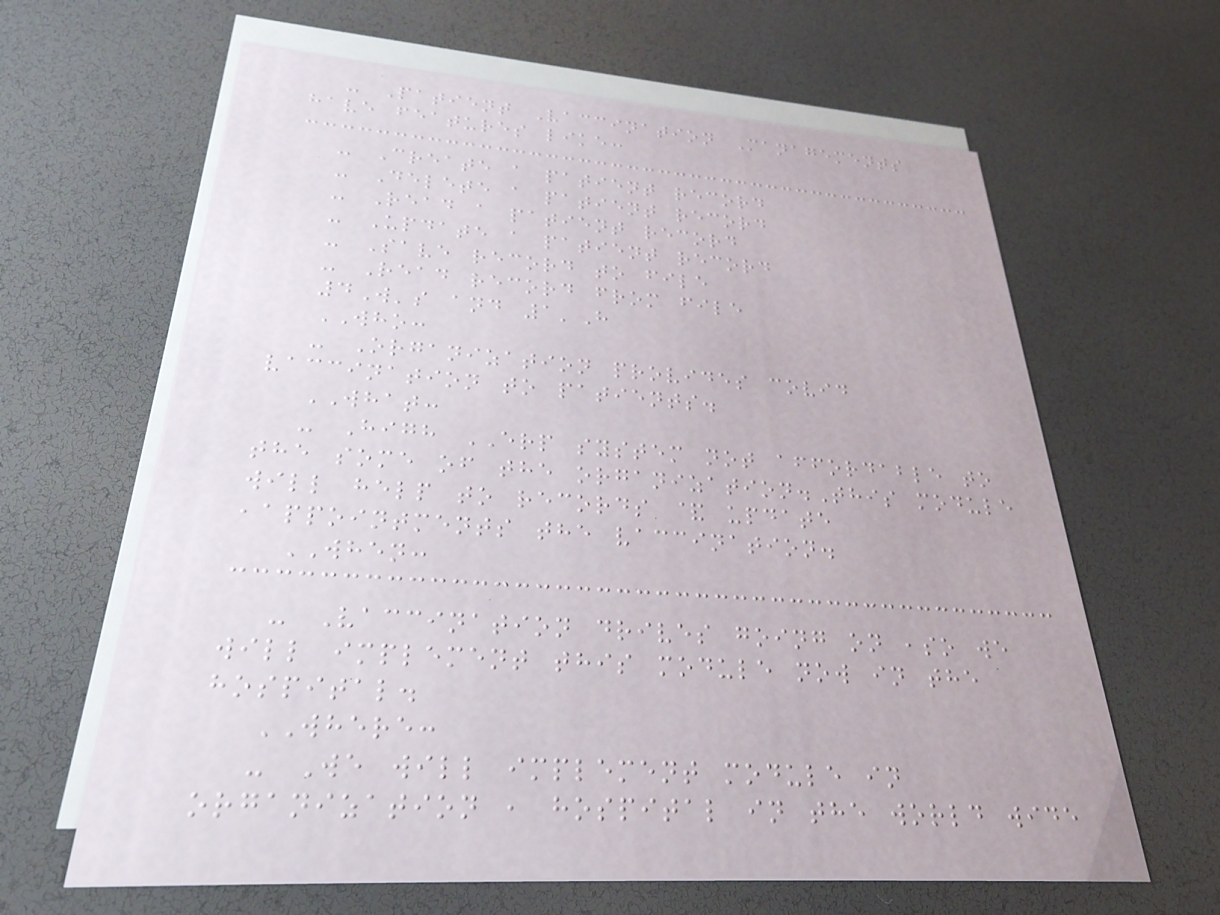- Patient Vaccination Managements
have features like:
- Create a patient record
- Delete a patient record
- Read a patient record
- Update a patient record
- Save record to file
- Read record from file
4W's and 1'H
WHO:
- Organization provides covid
vaccination to patients.
WHAT:
- High ERP system not affordable to
the some of the organization.This module
will help to records & update
,appointments the vaccination.
WHEN:
- Vaccination drives going on ,so we
will implement this module now in the
hospital.
WHERE:
- We will implement module in
organization , hospital in the world wide
